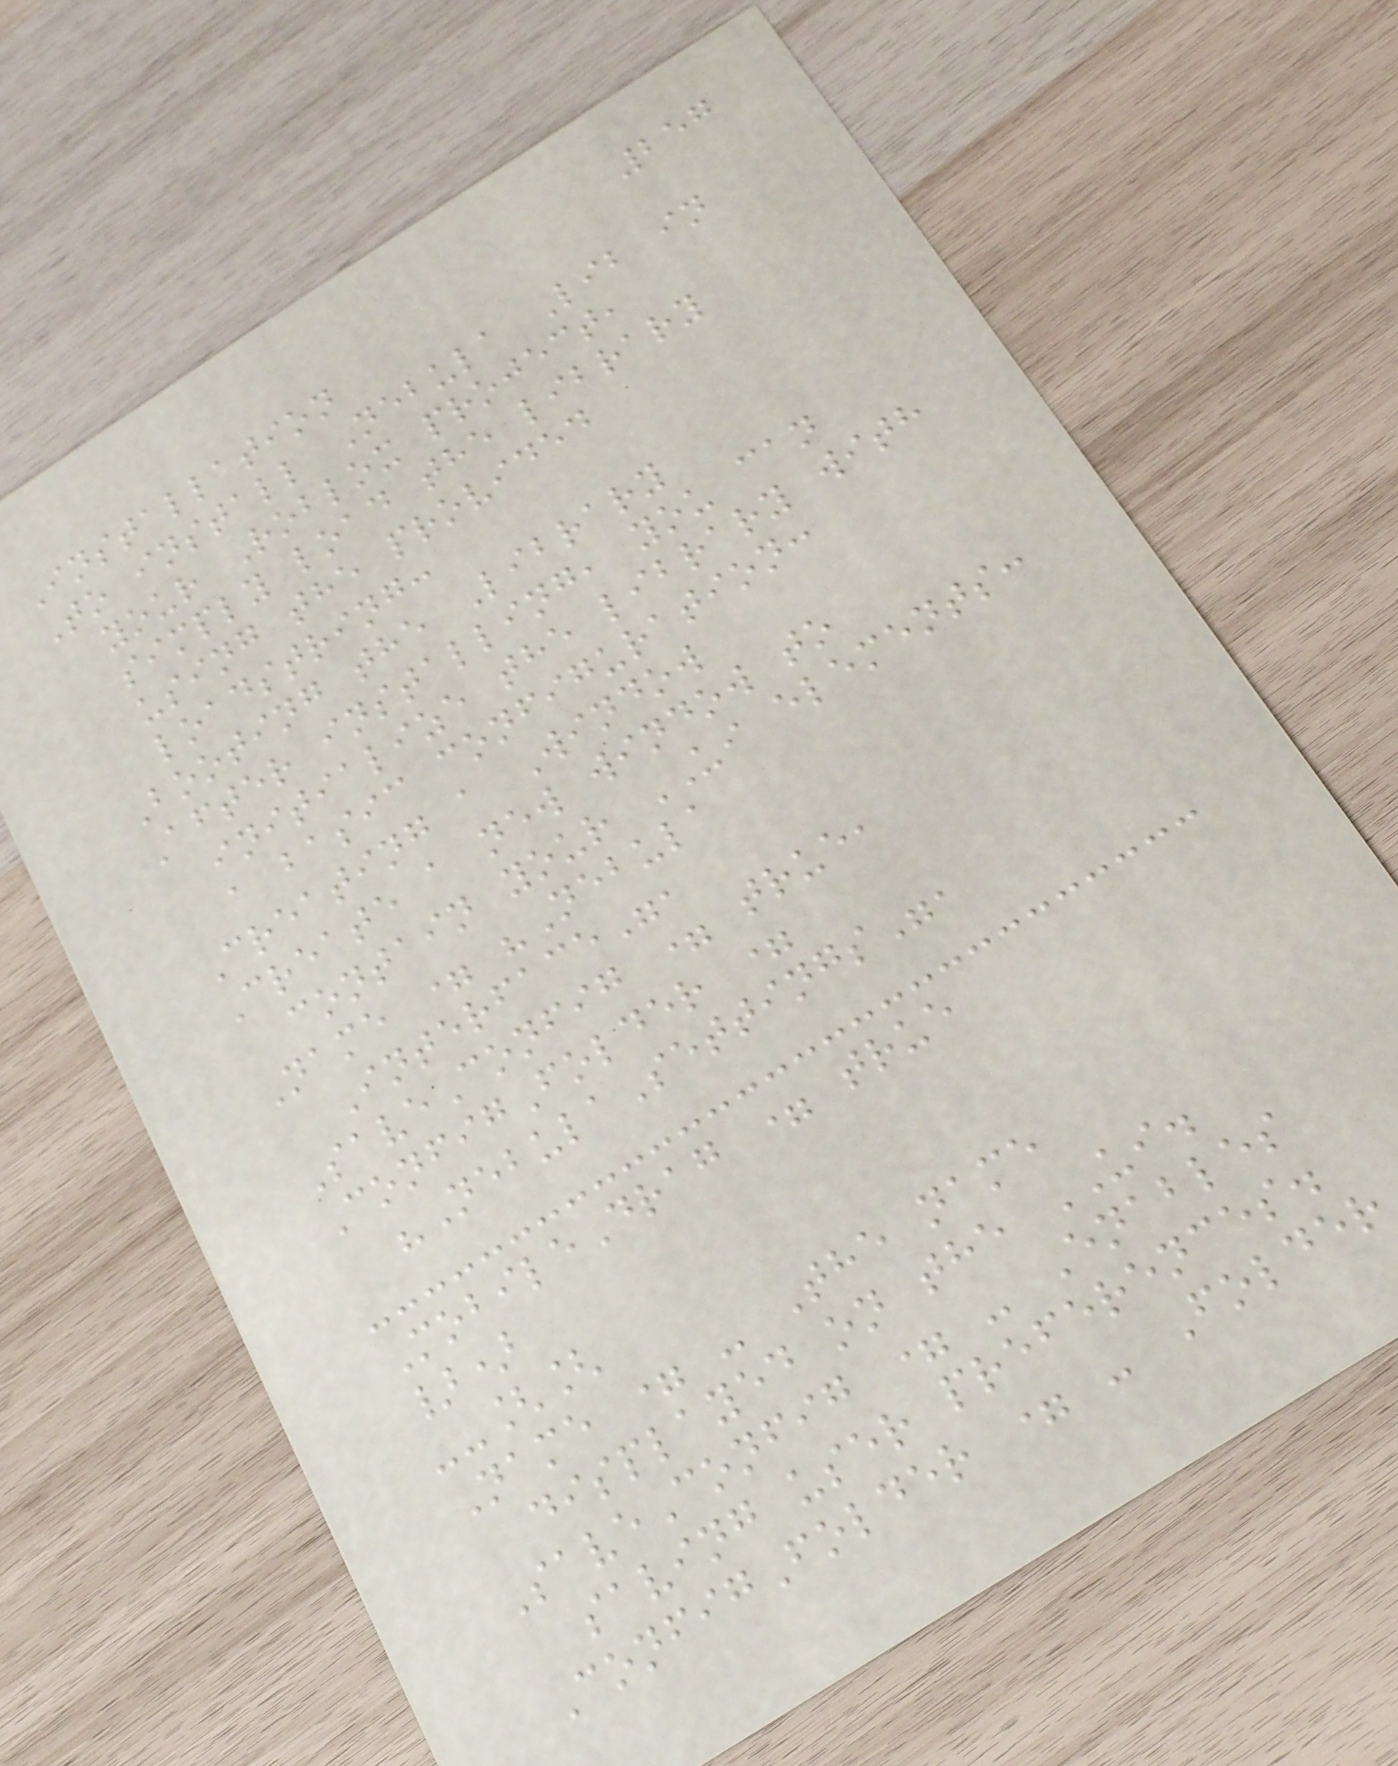257
Installation
To install Nebula Lib in
your Roblox project,
simply load the library
using the provided
loadstring:
Booting the Library
After installing, you can
initialize the library with
a basic configuration:
Creating a Window
Create a new window to
contain your UI elements:
Name = "Nebula
Interface",
SaveConfig = true,
ConfigFolder =
"NebulaSettings",
MobileDrag = true
})
--[[
Name = - The name
displayed on the UI.
SaveConfig = - Enables
saving user preferences.
ConfigFolder = - Folder
